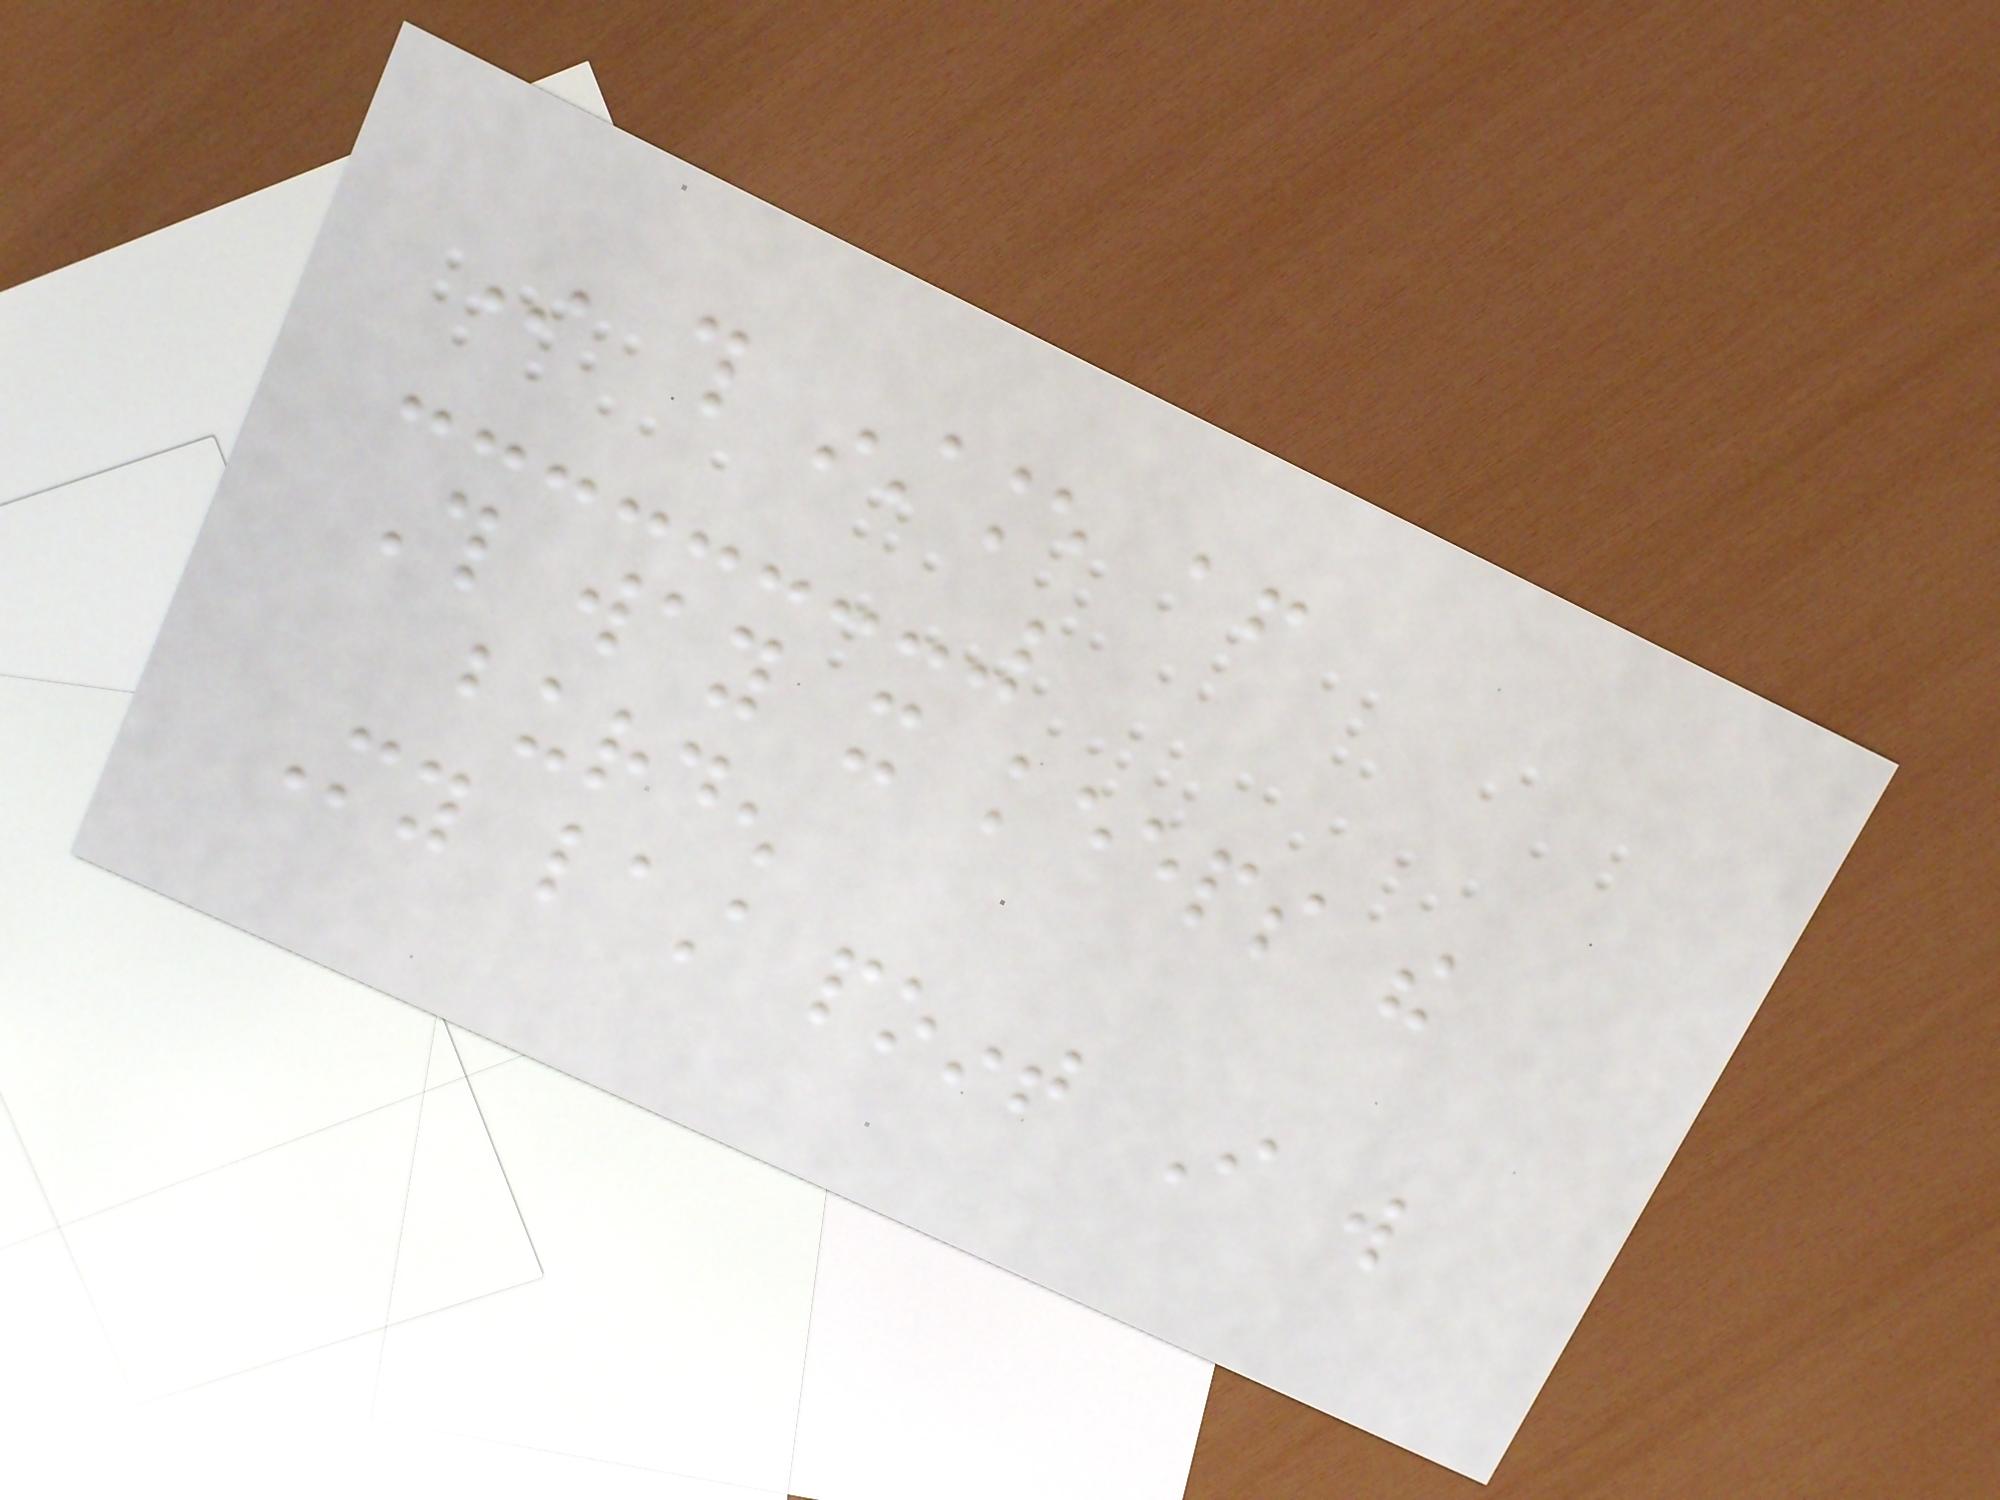In this instance after
This way it keeps the
burden
My last point I will
